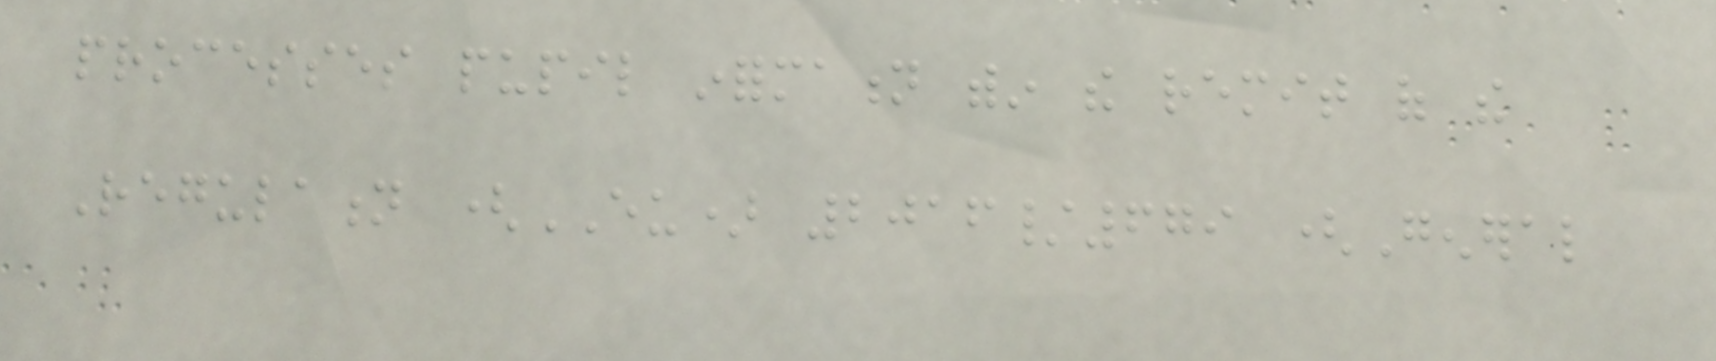processes pupil information within the remit of the
Regulation (EU) 2016/679 (General
